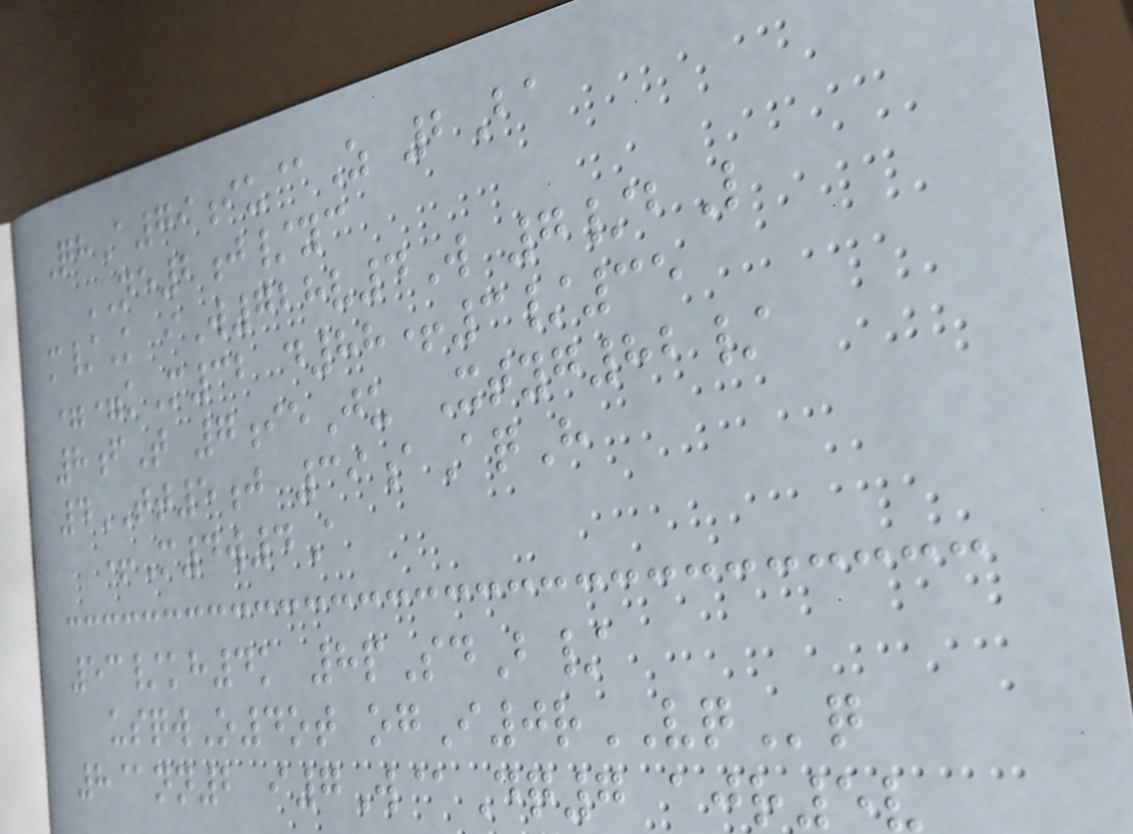QhA79iu@Z 2Ba
NE2j/yc
m/K iW728v4W 7/bL
==kM32 d88+3/35
8fT 7ieJu Xtyg82/
4TT5j 39aAqH
+M4w4A
53/kh4k 8pSdB/
usqwO4ot ogI0rVQq
8@nn2 i7W@Dq7 ajr5v
